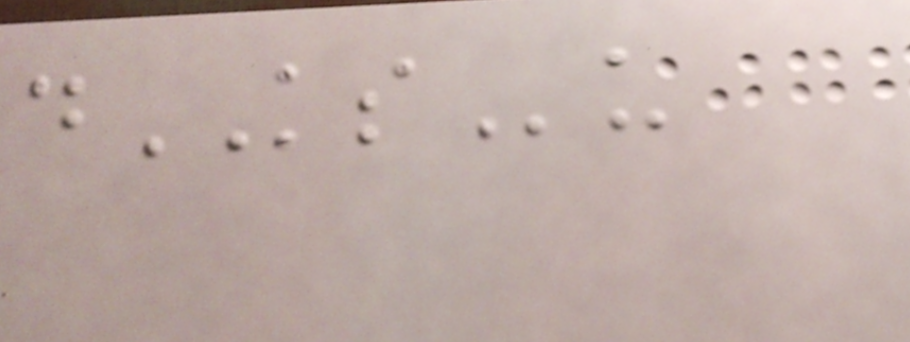dKSu
